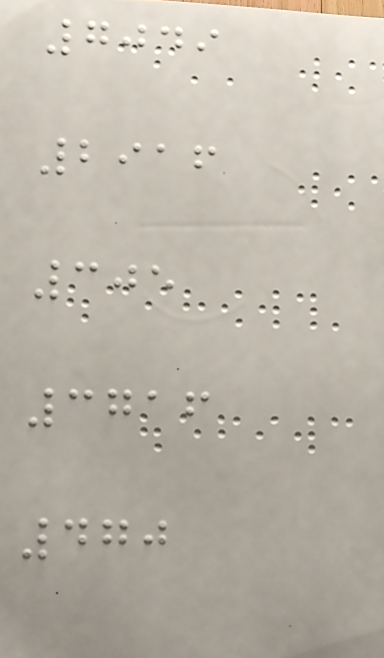7049
2916
305
3716
470
